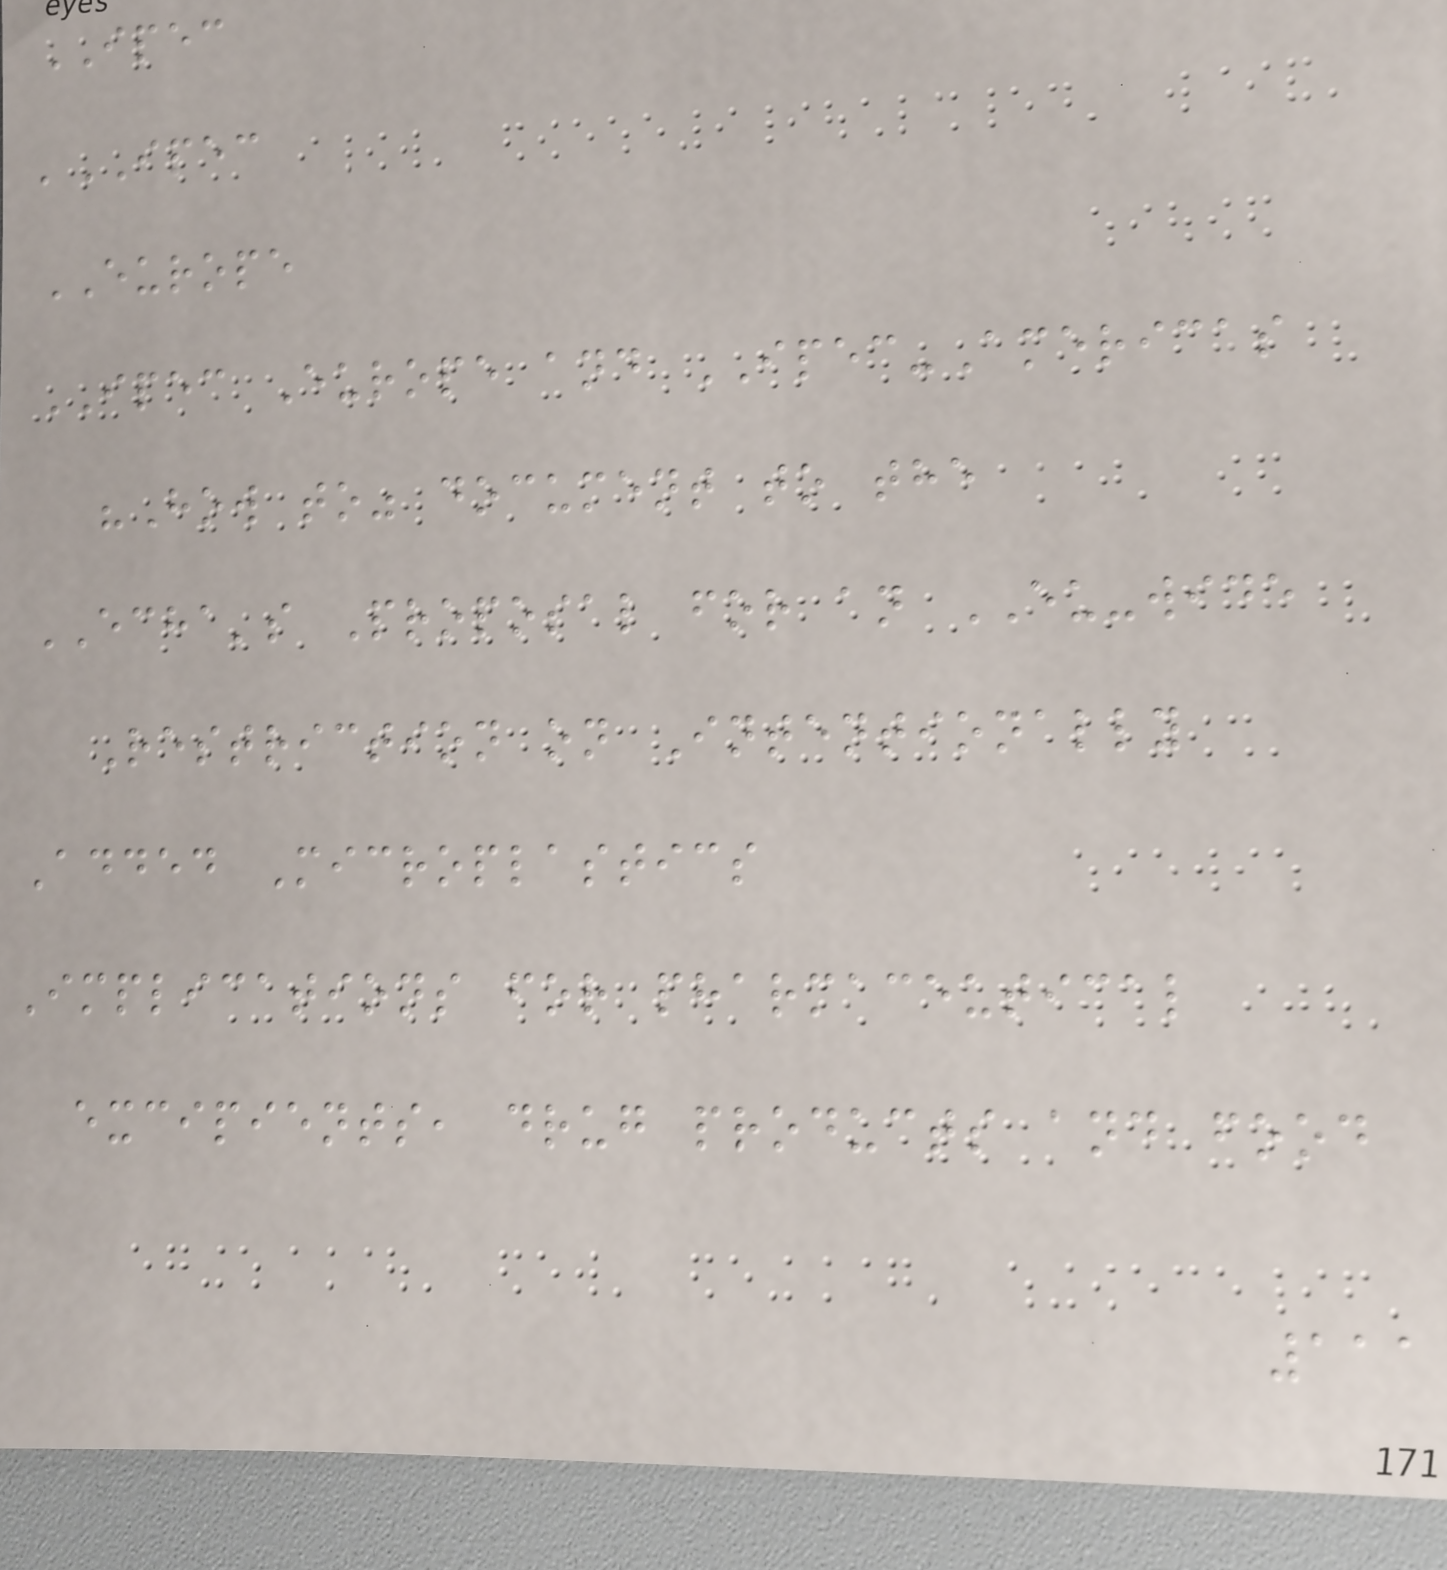IPEC
'IPEC
EUROPE
IPEC Europe and IPEC-Americas
"How to" document to the
ECHA's Proposal for an EU-wide
Restriction on Intentionally
Added Microplastics
Implications for pharmaceutical
excipients, drug products and food
111
